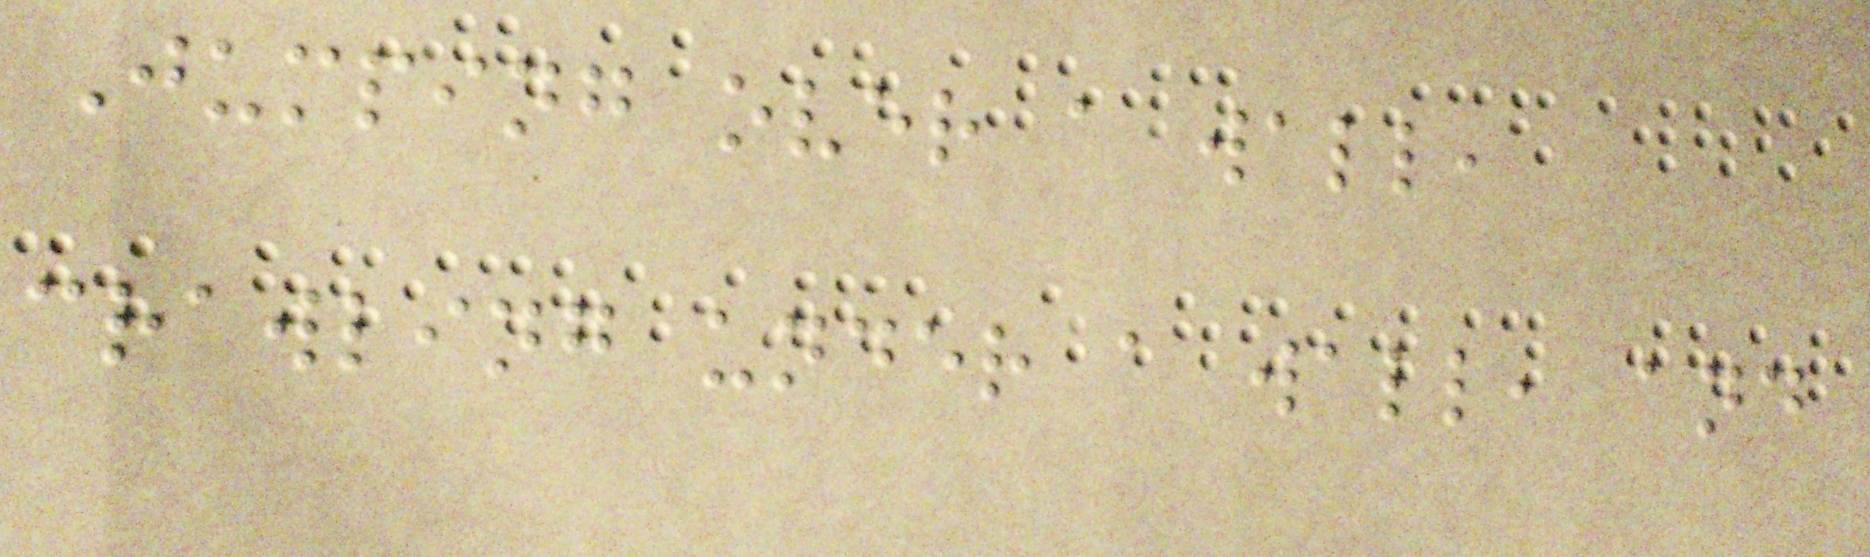Jumping over a wall,
crawling under a wall, and
